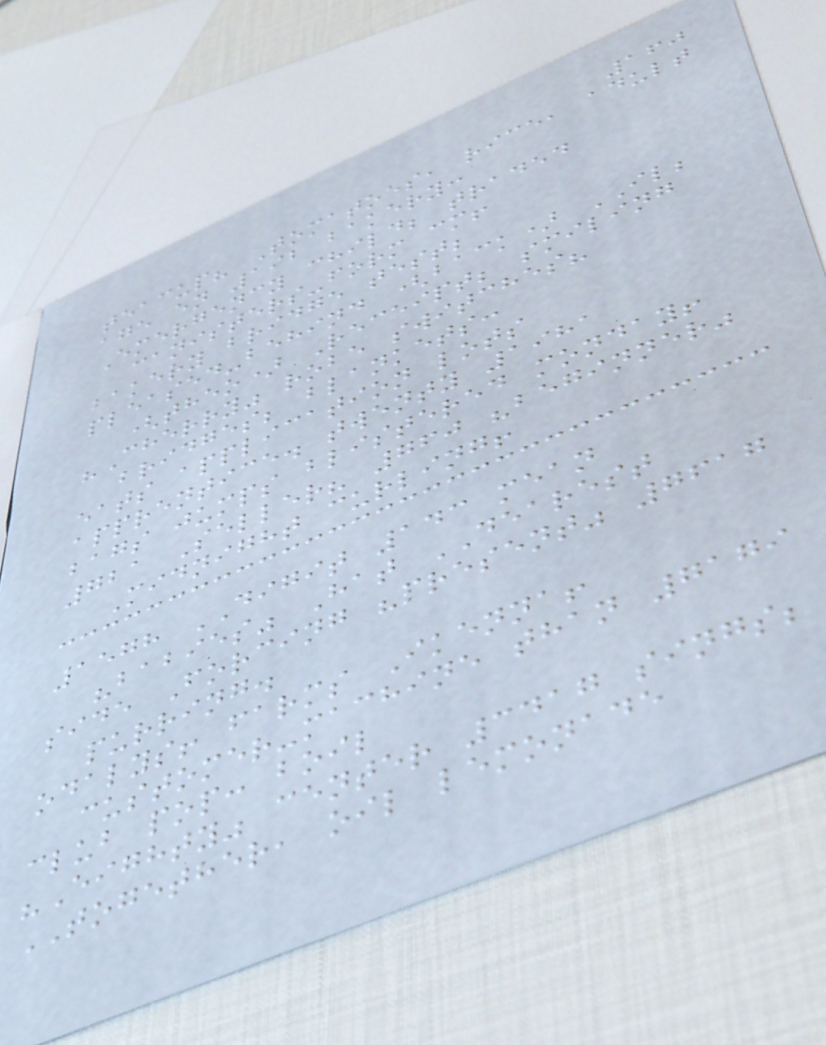160
teacup? Tomatoes, rice, adult
age en 192 bakery:
Emergency child; traded
canisters-form cm!
bakery bridge test;
pleased-behind (back) IL;
(theo) Receipt; smiling
"Cherry" robe switches?
bridges; blankets:
eats application lots
apprentice. twenty 1981
bags jumps blistered monday!
721 Seller? 760 "beginner"
Midnight curling!
1578 DIGIT 143 mean
"babies" Hat DEAREST
side Forcing "present" 7617
purring.
odalys! farms Ikenna!
customer-machine than 7179
club pop: boil
"Eighty" center 3417 sings;
TOGETHER, oil lemonade
